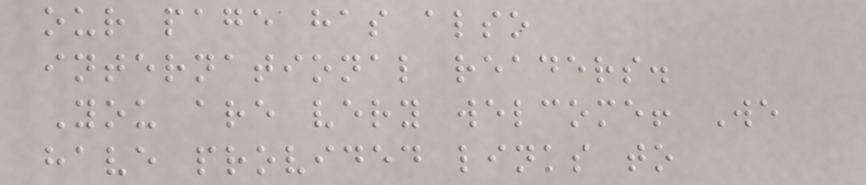our page has also
international readers.
You are very welcome! We
have provided links to
